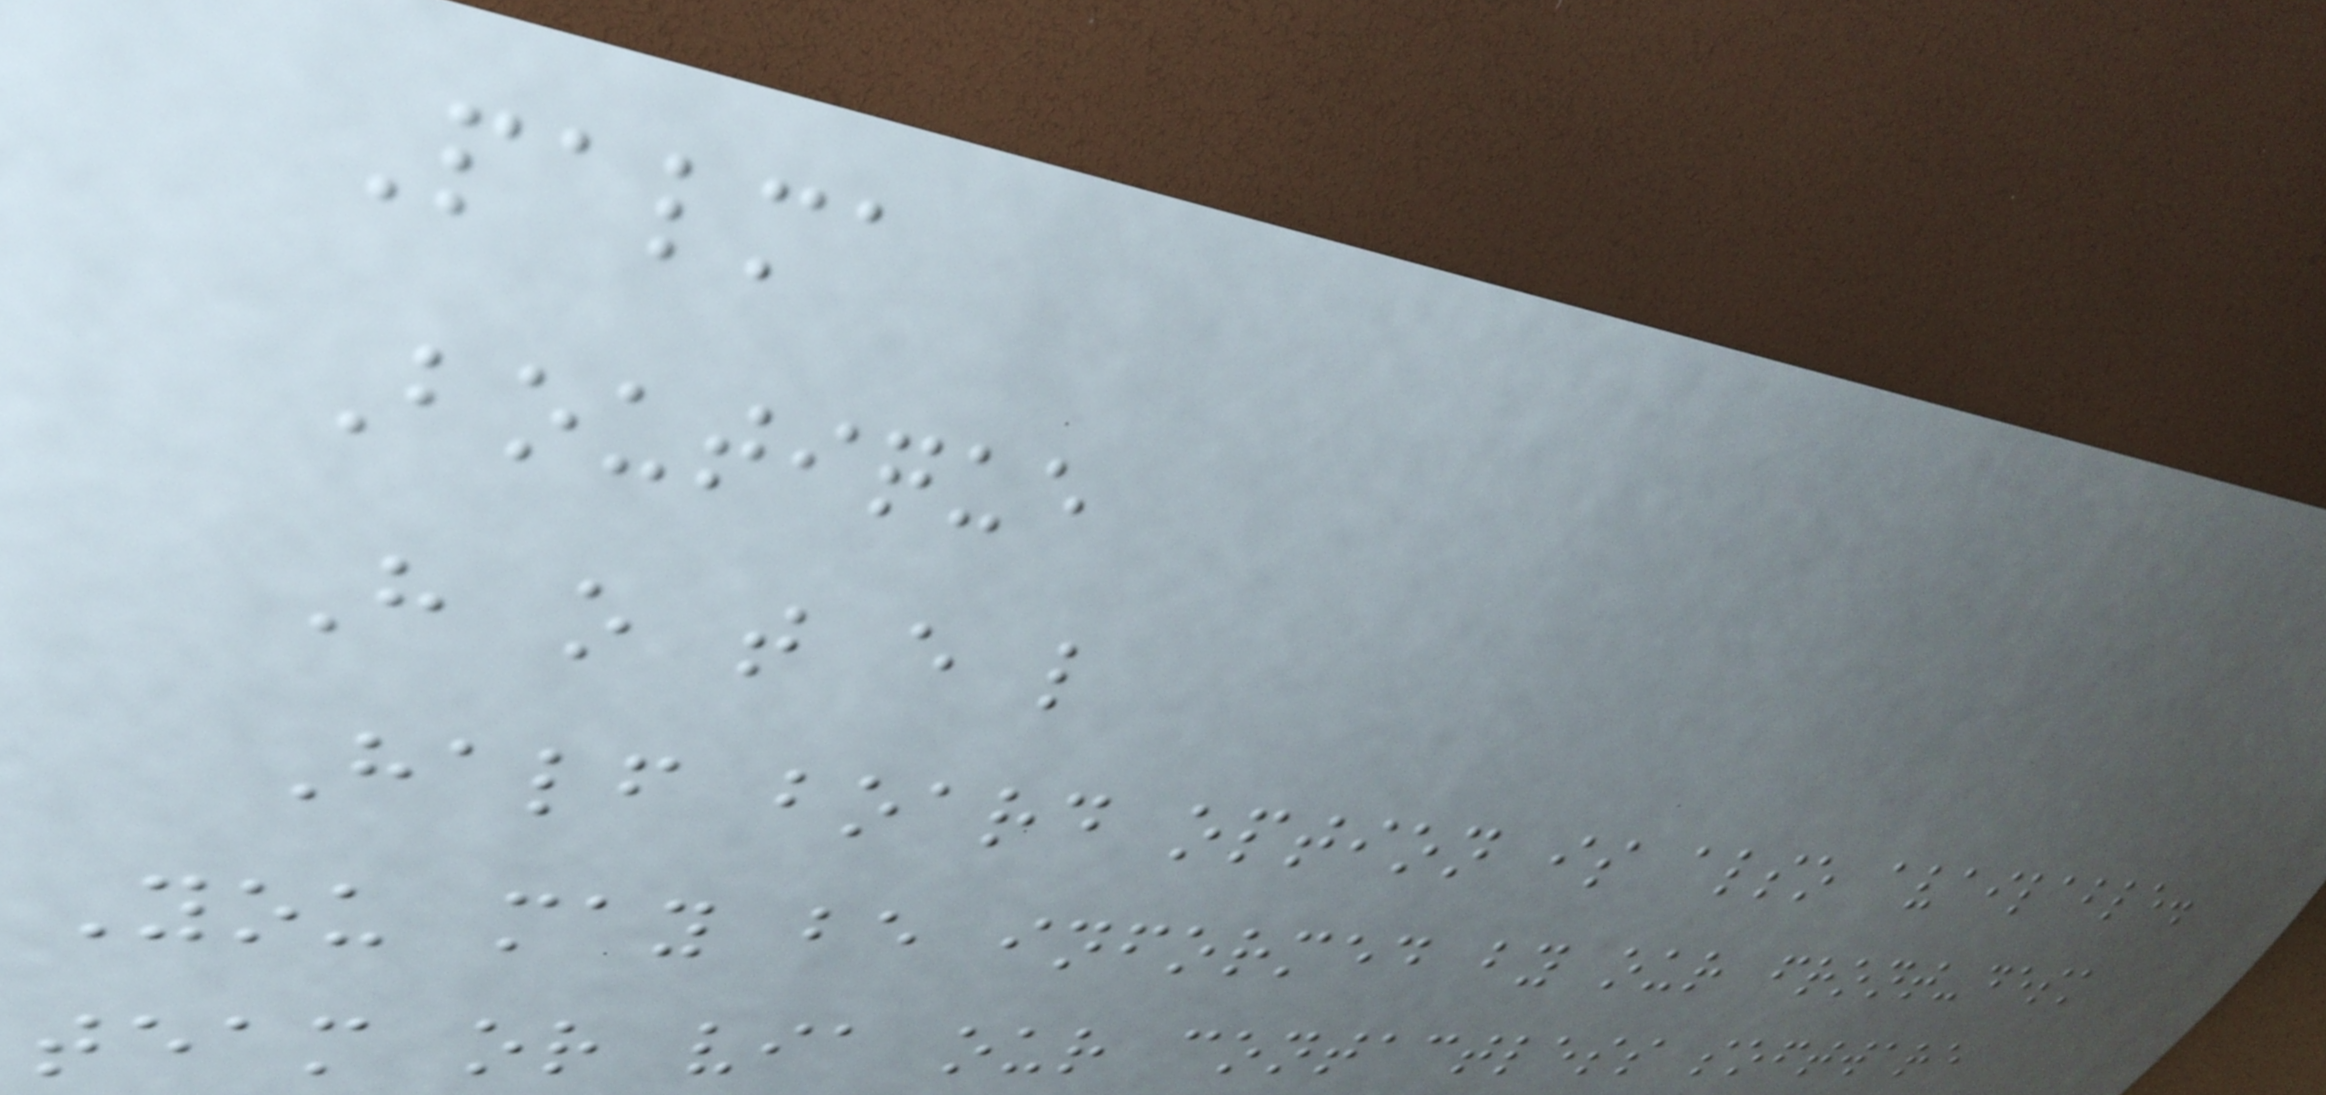Palma
Boutique
H o t e l
Half board option is also available.
You may be informed by our front-desk
team or via our contactless software
